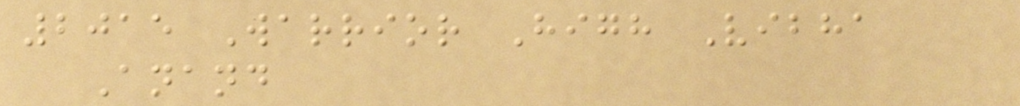2015 Warrior High Vibha
Anand
